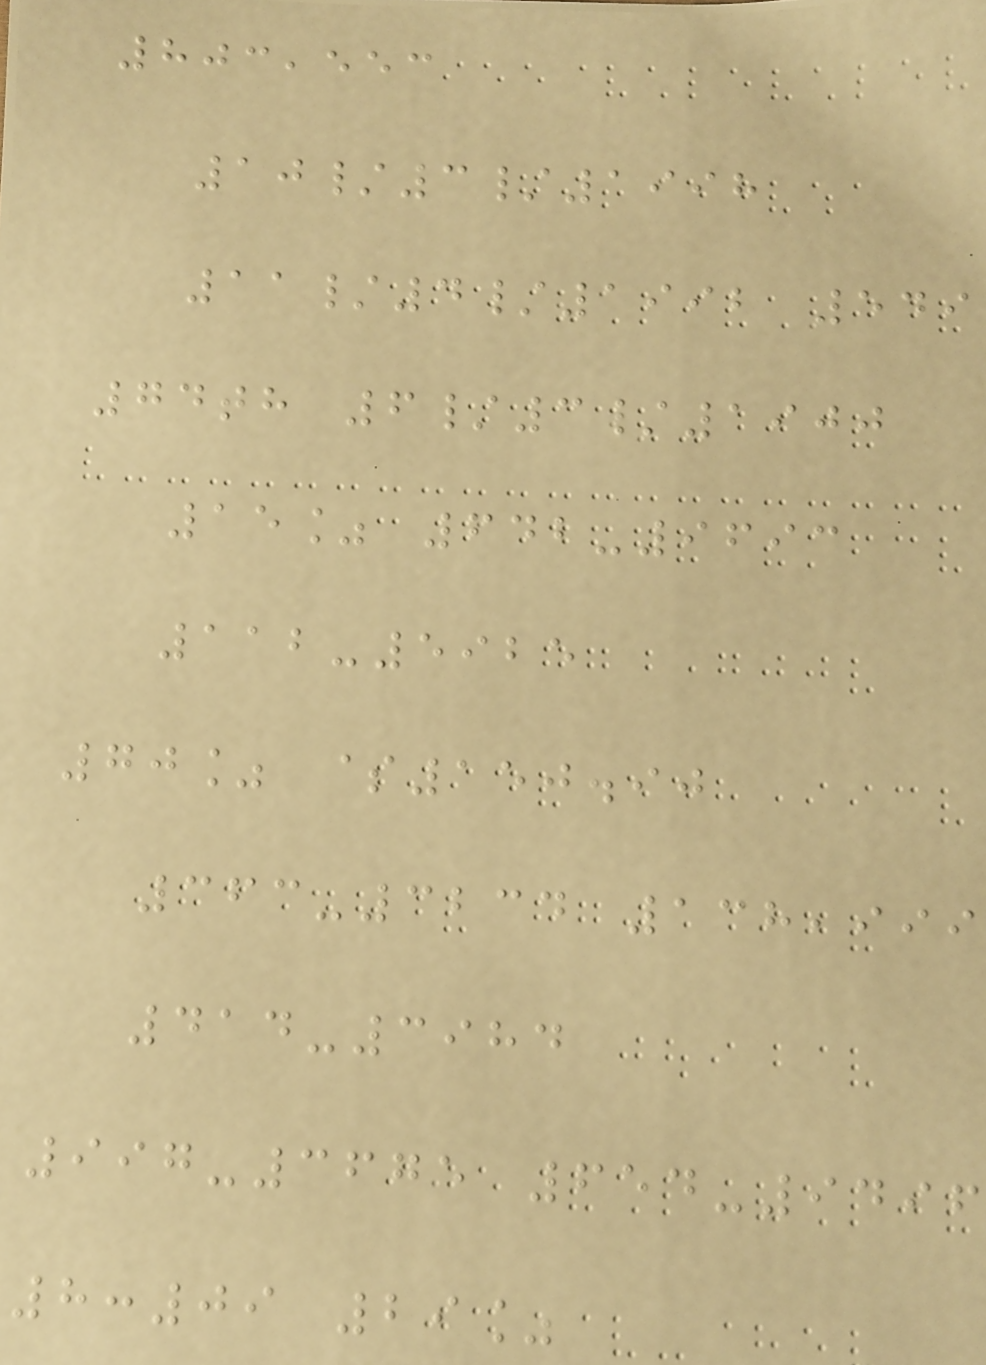803,553
10/3/1998
11/4/1992 549
74th 6/3/1900
15% 642-9693
112-5925
70% $150.90
363-3234 138,999
414-3984
997-3675 654-9496
8:09 29%
